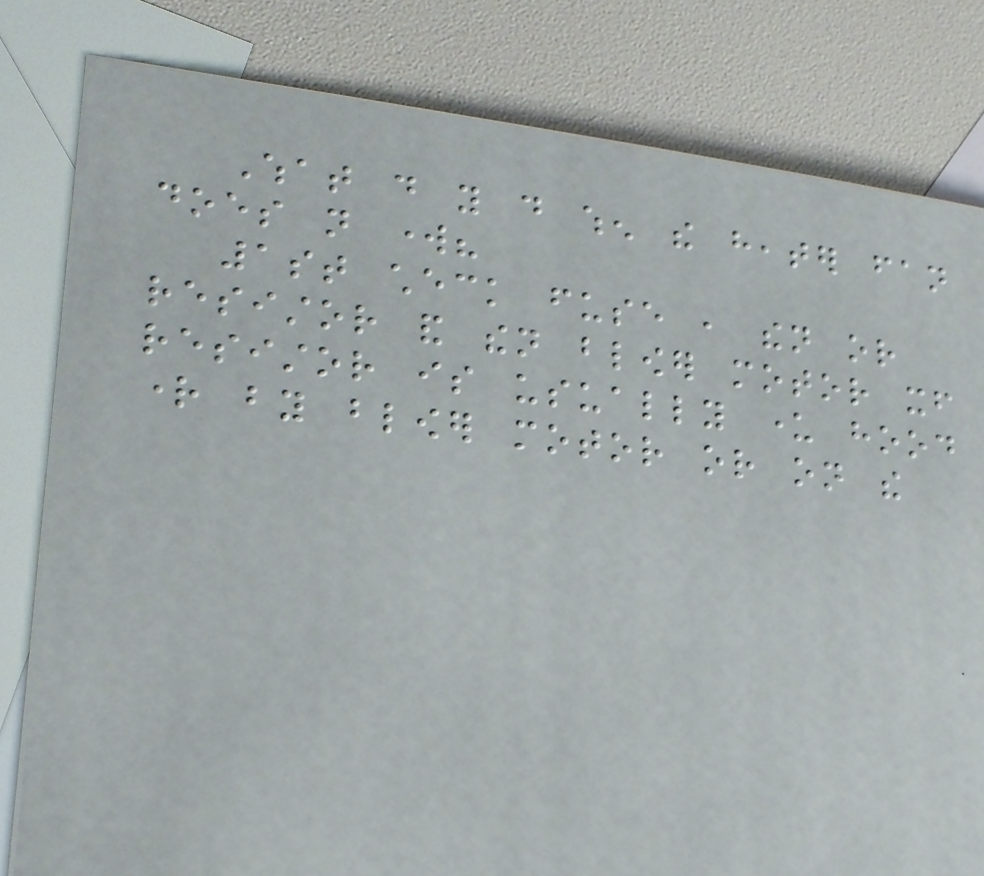What do you do when the heater fan
does not work?
1st check fuse , then or
resistor and then blower motor itself
resistor is usually under hood
right by blower motor or on the
